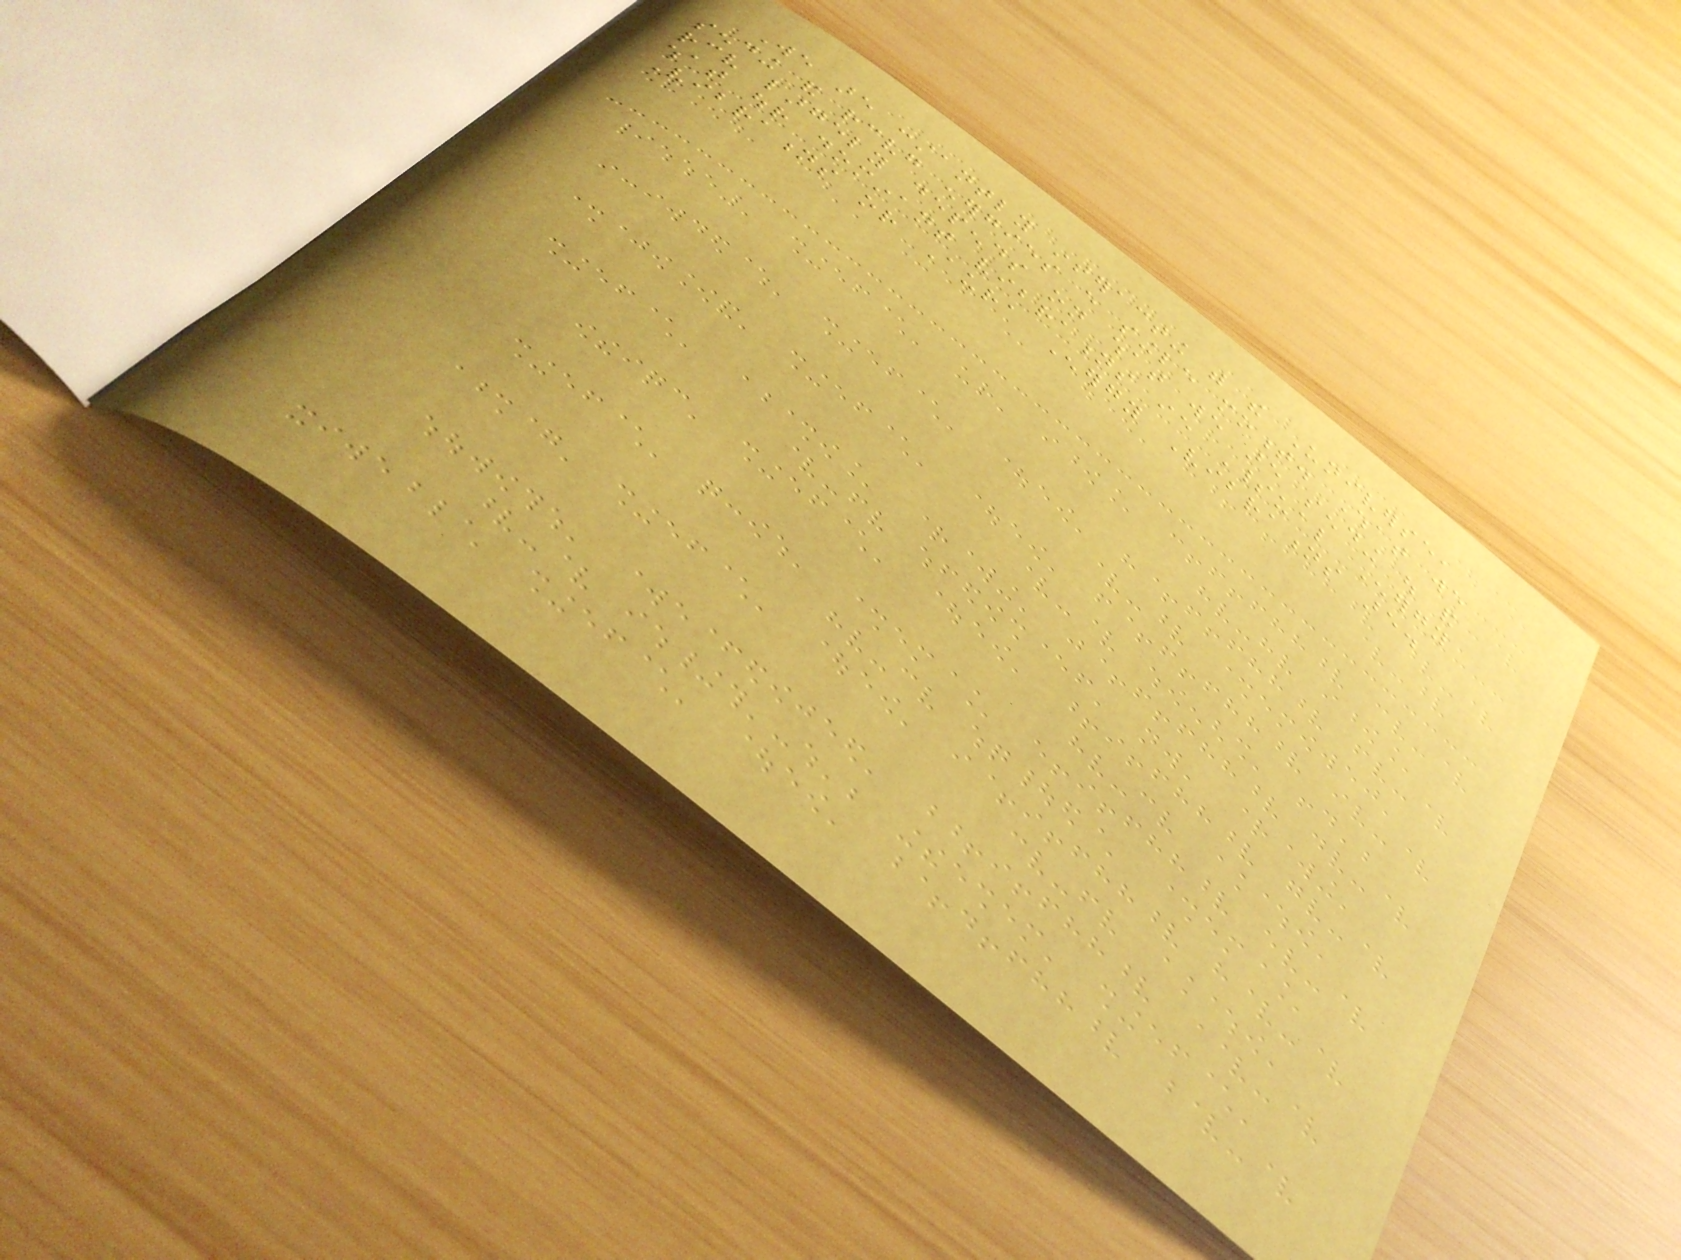We are constantly interacting with the Universe,
sending and receiving energies every single moment. What we
receive largely depends on what we are sending out and
what our dominant vibrations ie Spiritual Energy
Vibrations or Aura Energy Vibrations are.
